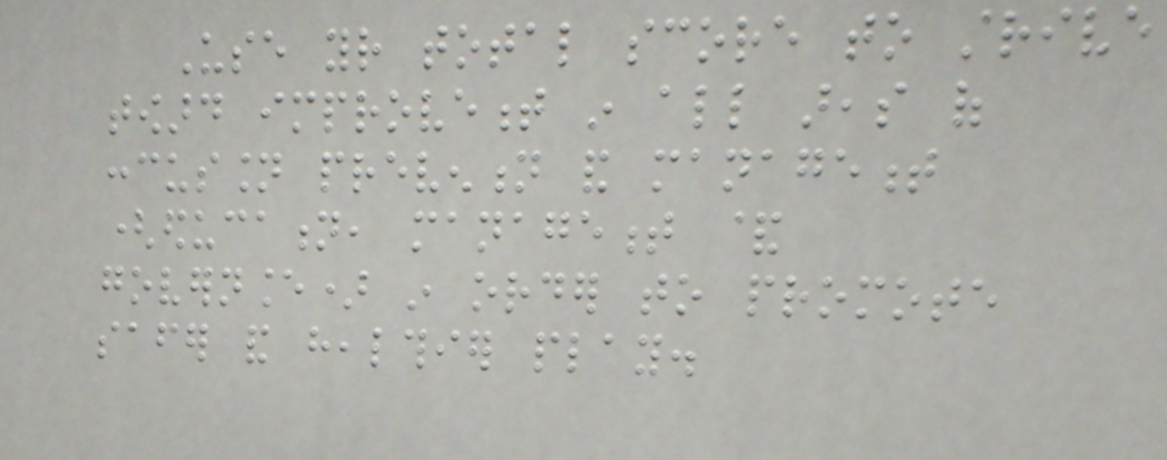Use your total score to strive
toward improvement in all areas of
concussion prevention and management
(education, management &
governance) in order to promote
safer and healthier play.
